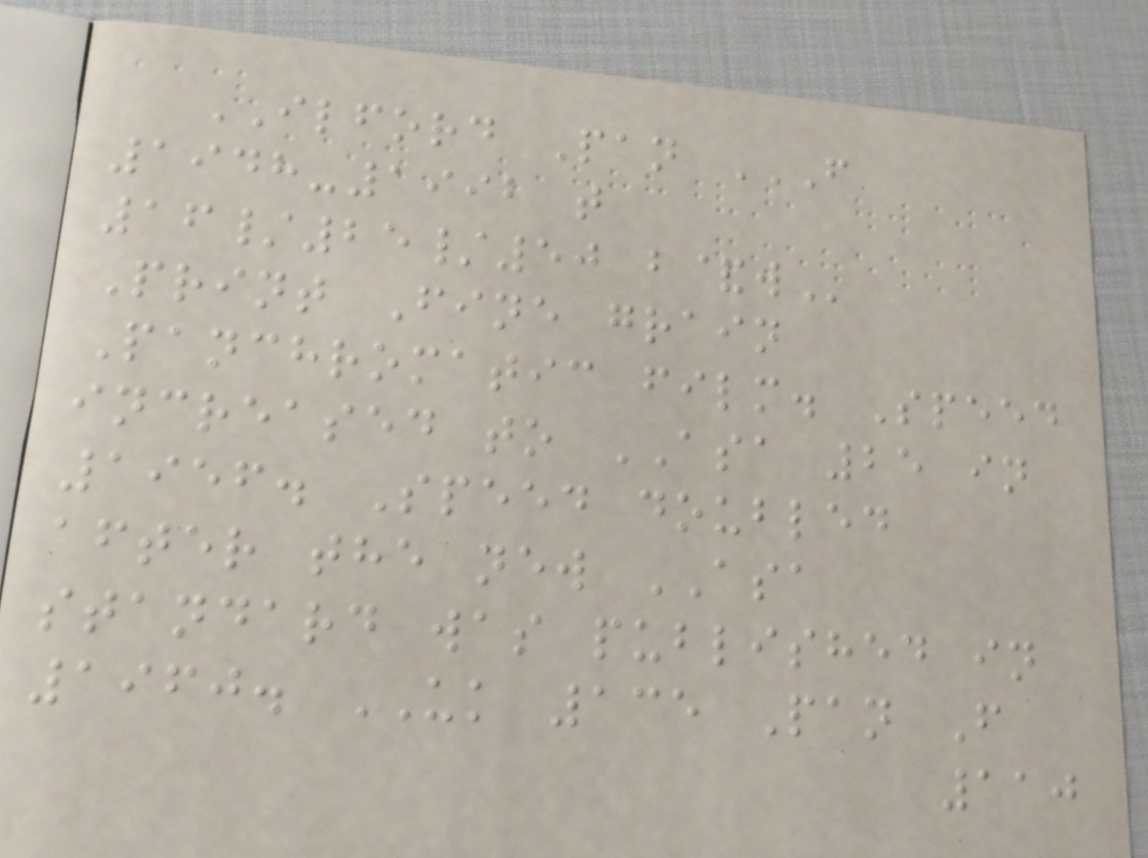ILFORD Pan F
1948-1992 T
16/25/50 B&W
Print Fine grain
Panchromatic film. Speed
increased to ASA 25 in
1956. Speed doubled
after the new ASA
standard was published in
1960. UK 135 Pan F
110
